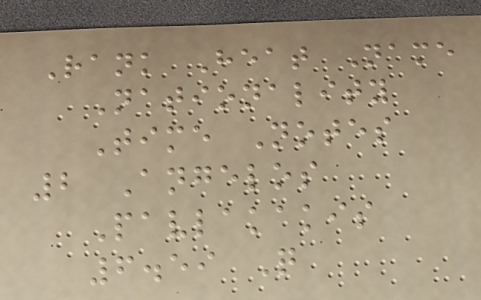Rank Heat Name
Nationality
Time Notes
2 Angelos
Pavlakakis
6.59 Q
